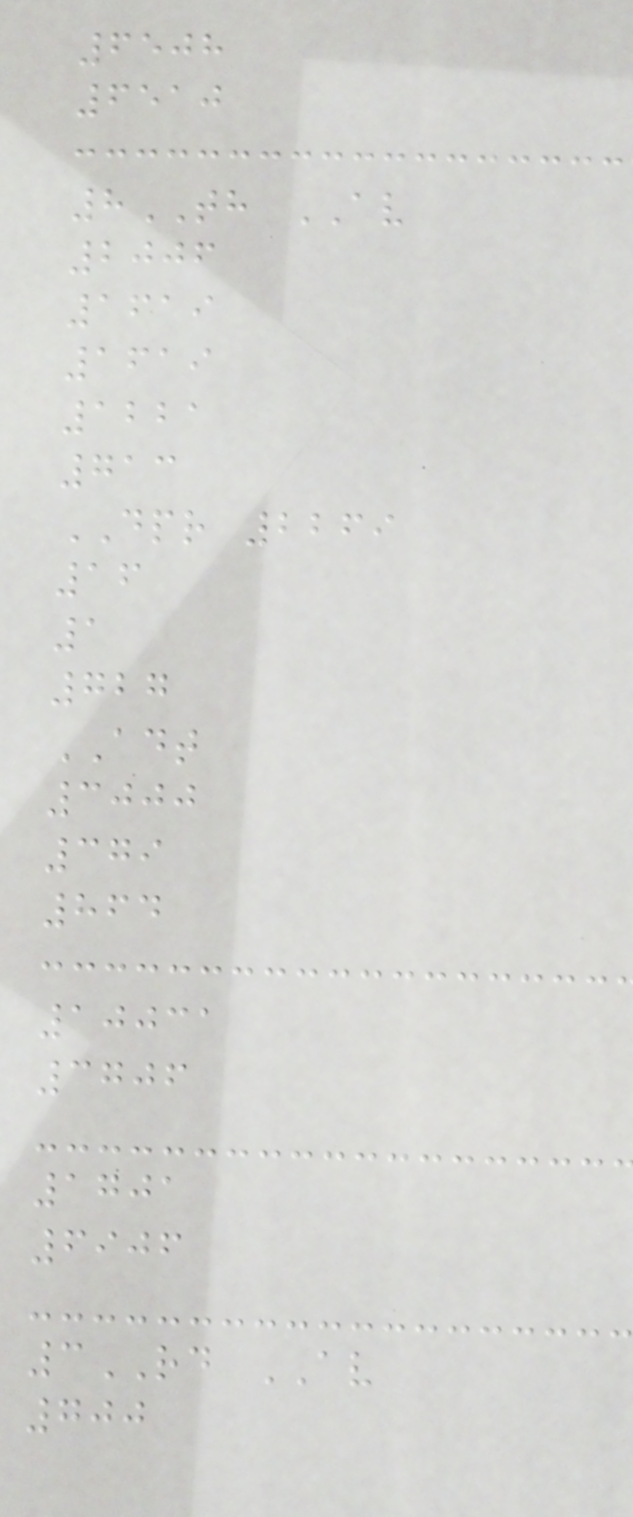6508
6510
8TH AV
2006
1619
1619
1221
713
DPR 2269
16
1
727
ADT
3000
379
864
10031
3706
1701
6906
3RD AV
700
